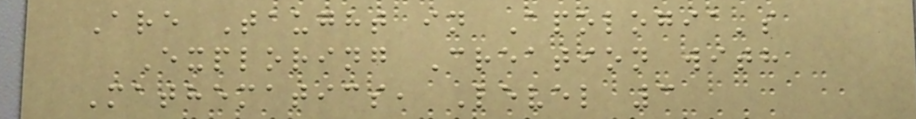Are Taught in Apologia's
Exploring Creation with
Mathematics, Level 3
